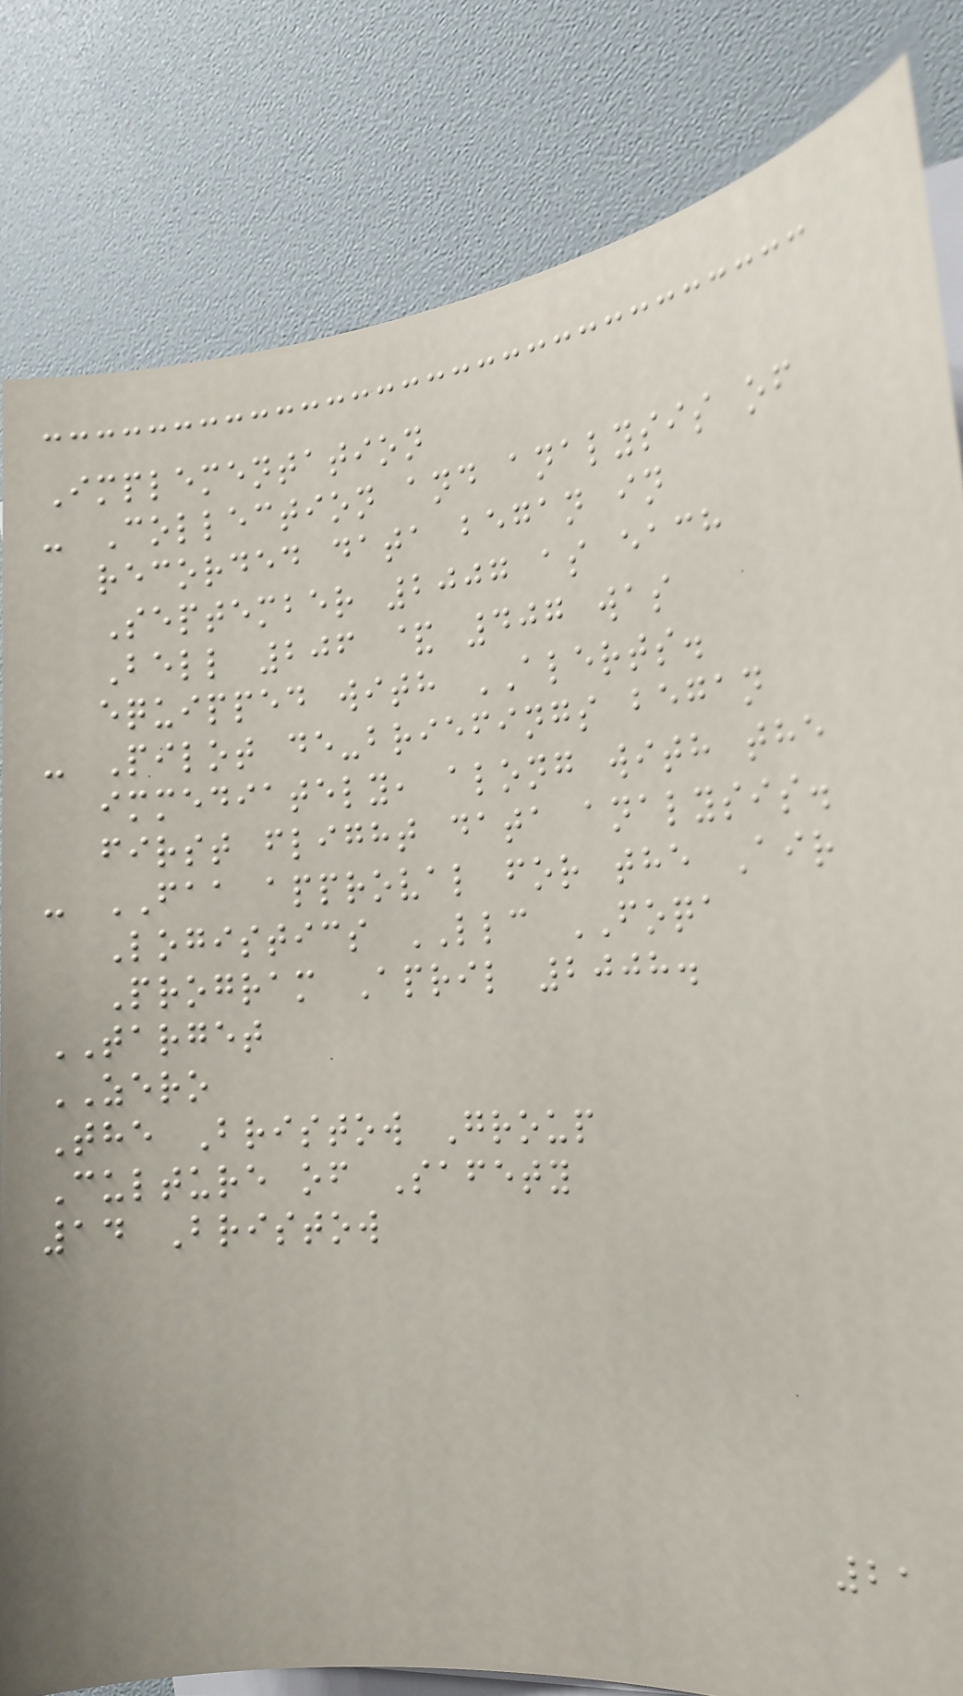Implementation
- Collection and analysis of
recorded data began in
September 2007 as each
Bell 206 & 407 was
equipped with ALERTS.
- Pilot de-briefings began
immediately, along with the
first flight data analysis.
- FAA approval for the Air
Logistics LLC FOQA
Program April 2008.
TARGET
ZERO
The Bristow Group
Culture of Safety
14 Bristow
21
